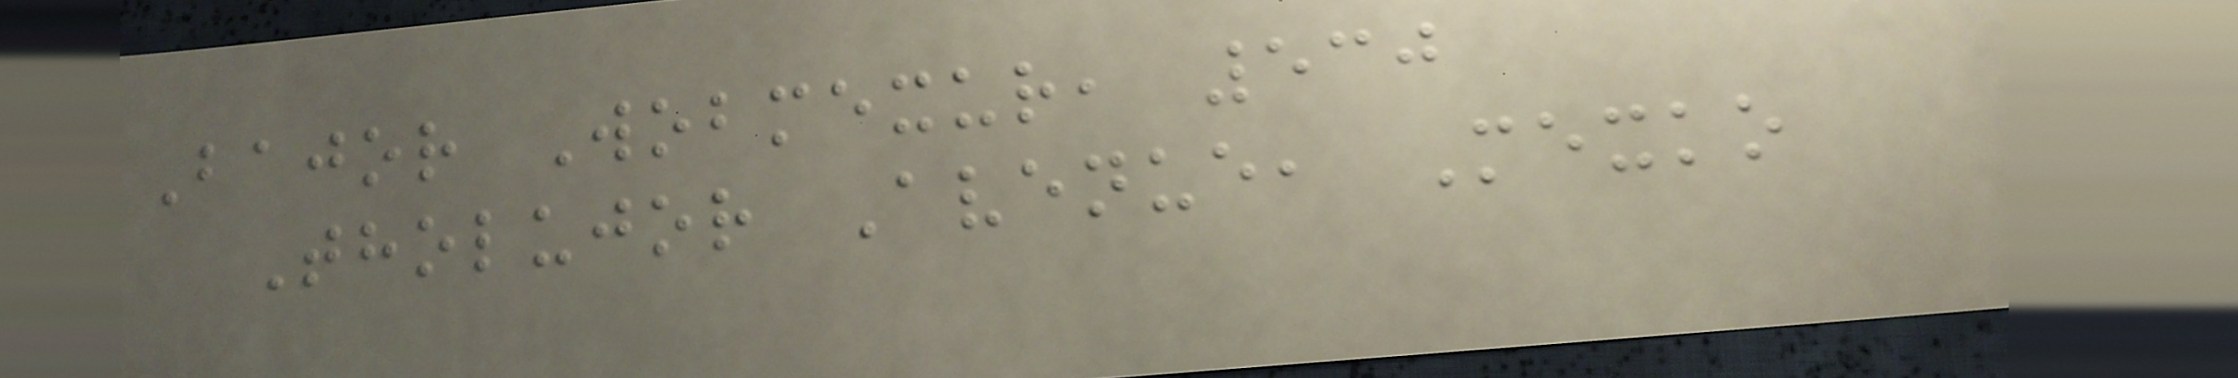Bajor Wobmexur, 530
Tholujor Avenue, Mexko
